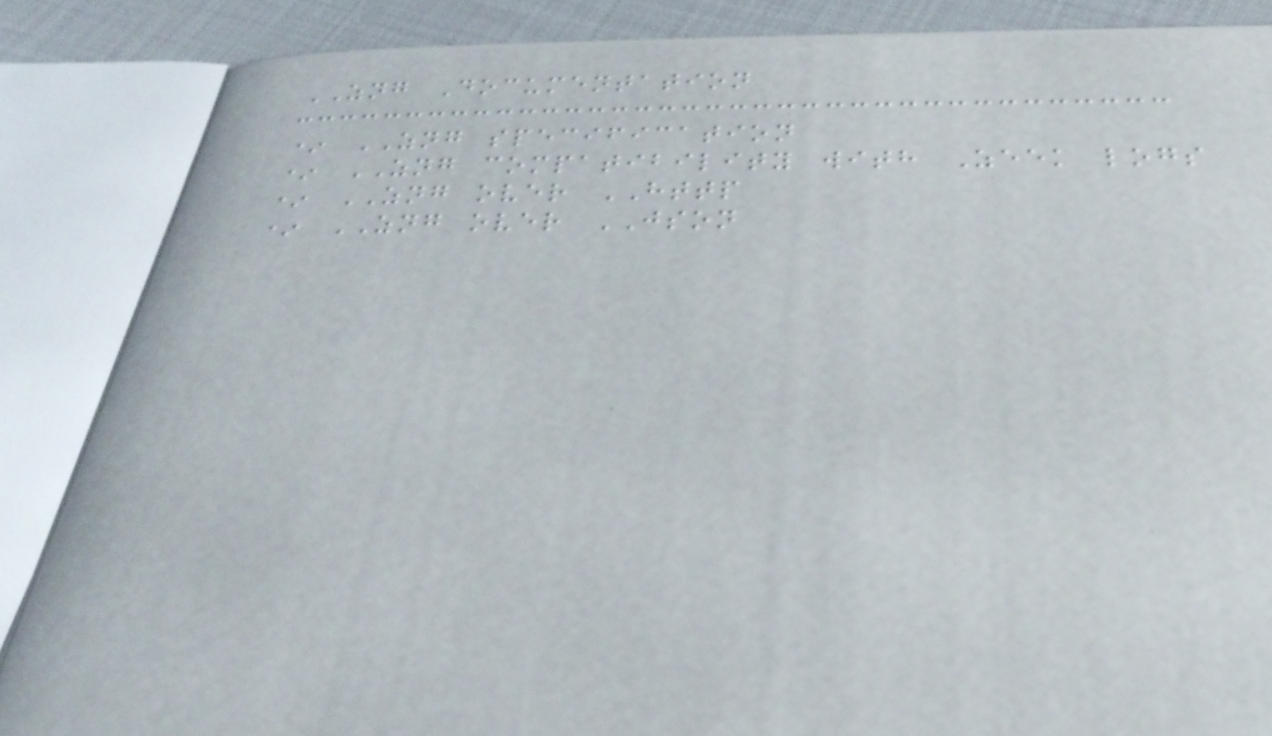ZNG Documentation
* ZNG specification
* ZNG compatibility with Zeek logs
* ZNG over HTTP
* ZNG over JSON
